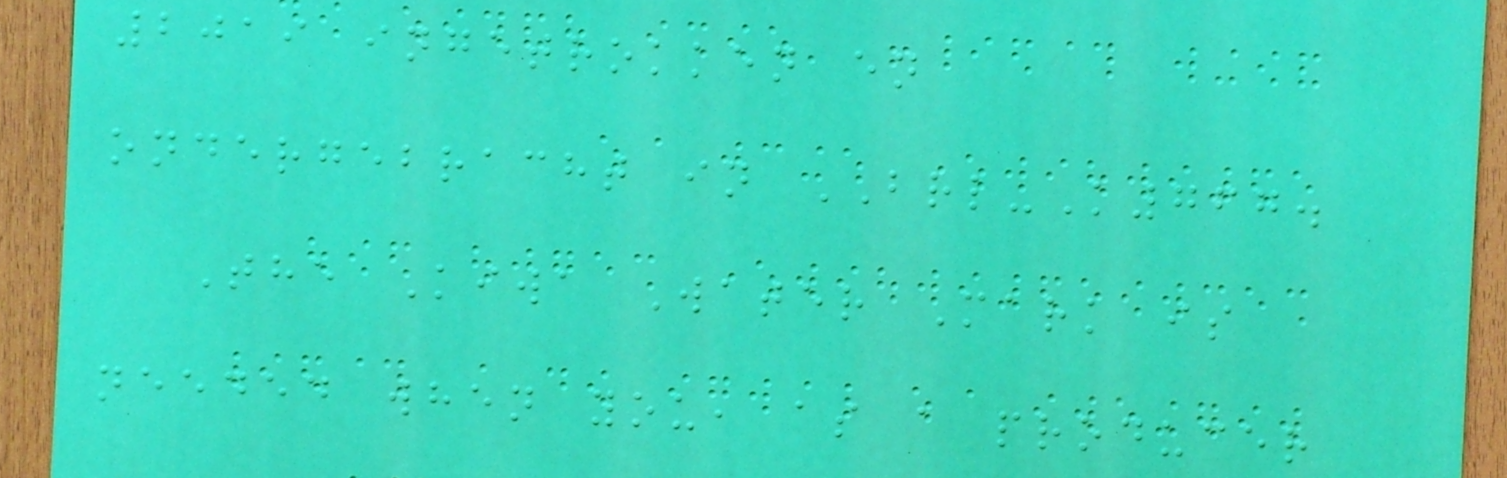2019 ingetrokken en
ondergebracht in BRL-K767.
The Kiwa Water Mark is
needed when you, as a producer
